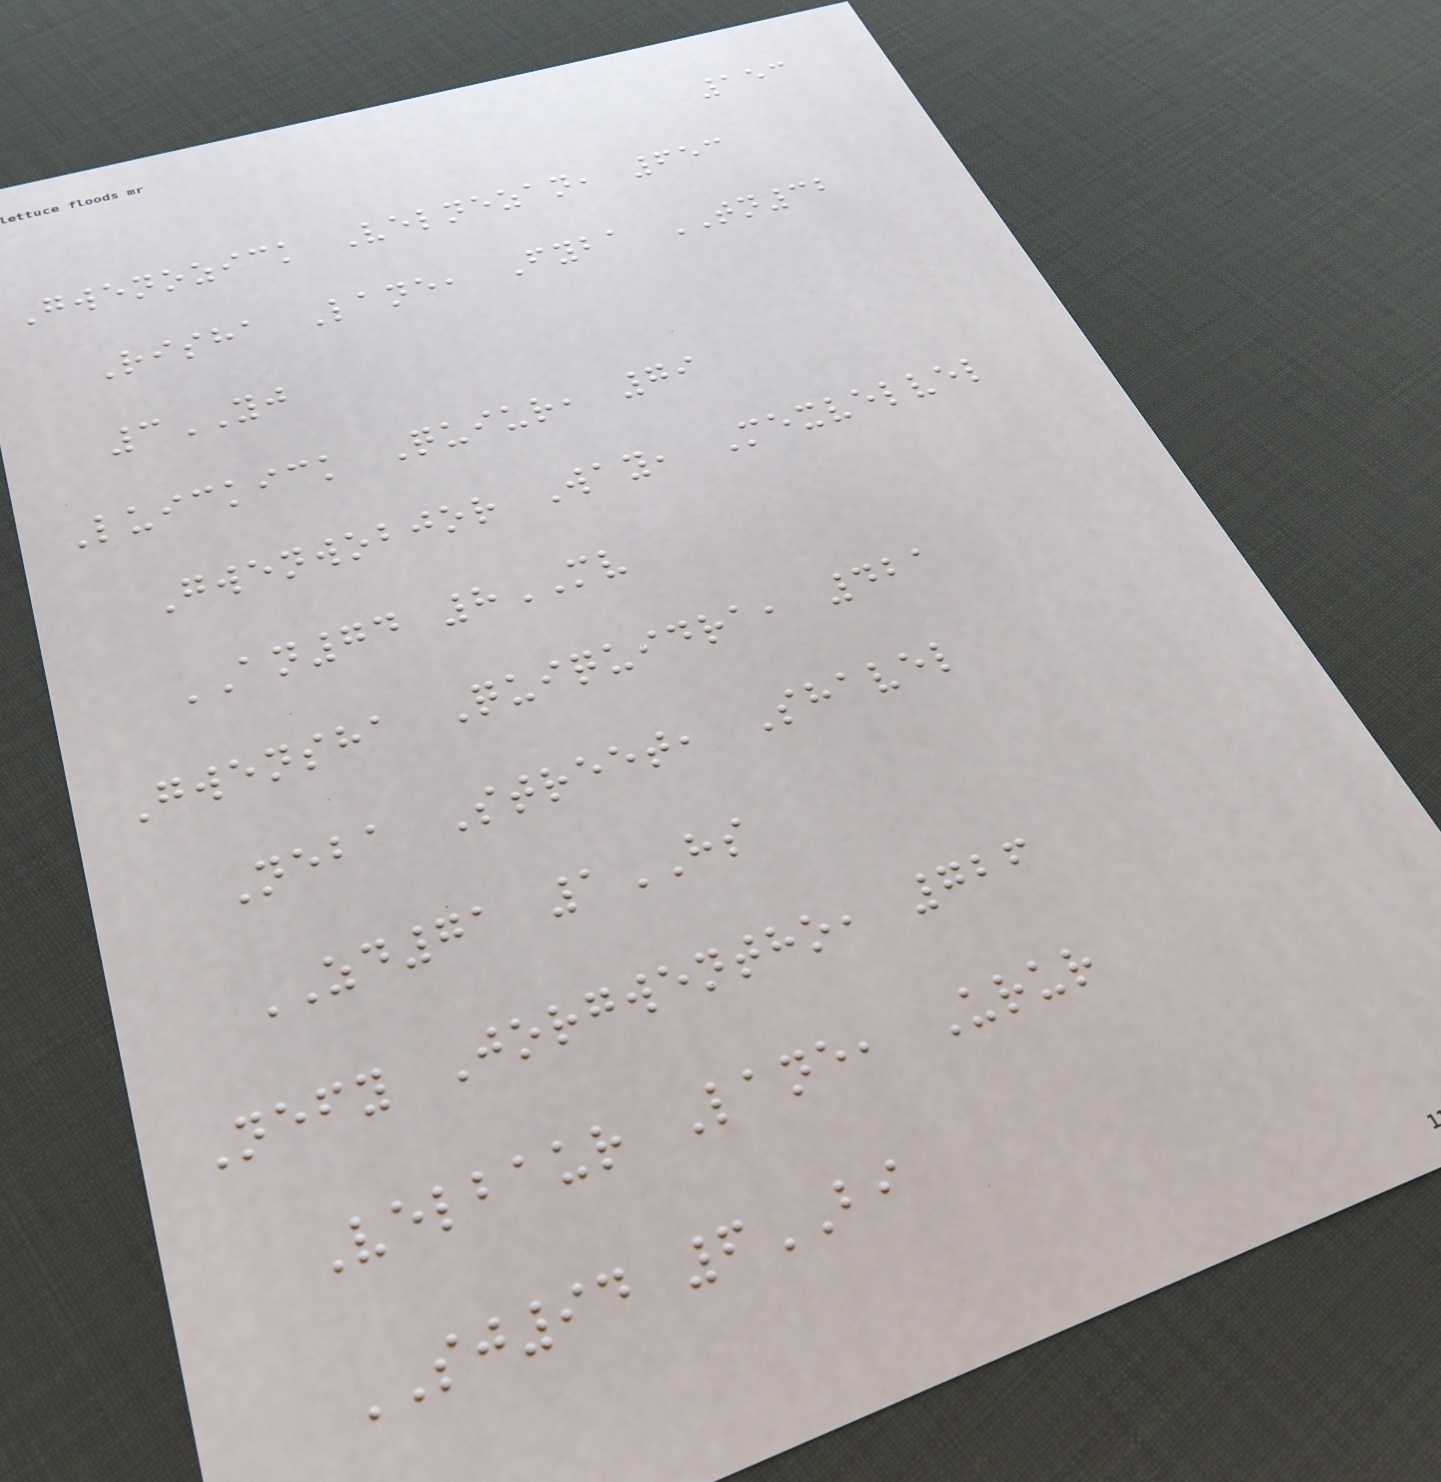153
Gwenozick Velnezan, 653
Risha Lane, Fyba TN32
3YJ
Luickick Quiur, 79
Gwenwobjor Way, Mexvelvel
AN74 8MV
Gwensha Quiquidra, 421
Neba Street, Shavel
ZD71 1HS
Nefy Jorgwentho, 726
Velbaur Lane, Urur
SJ94 6BI
